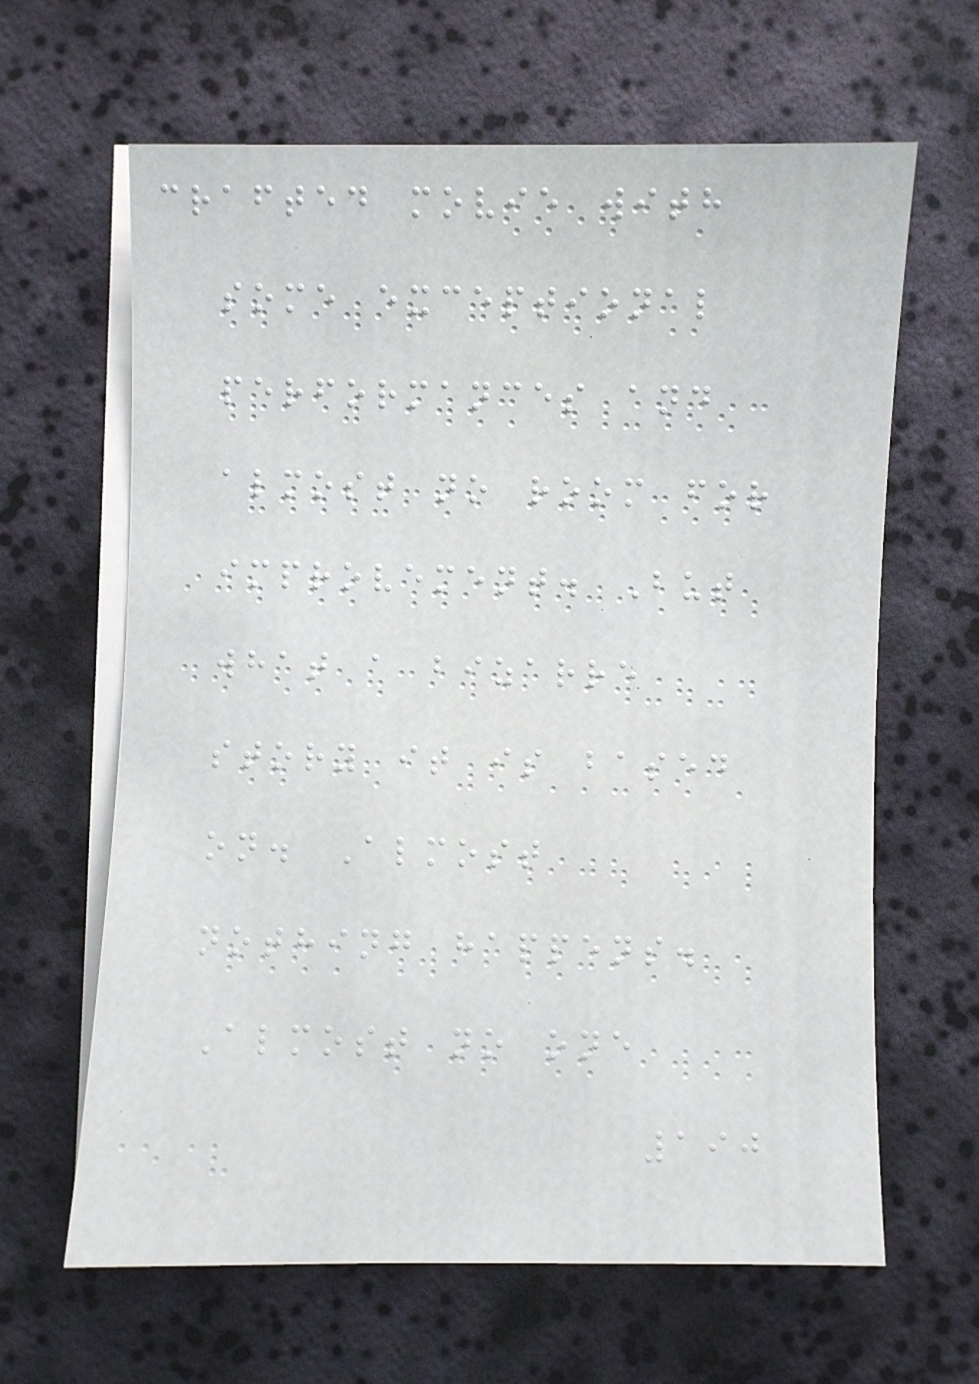crafted movie with
some exceptional
performances and
almost no room for
improvement. But
what a bizarre
story it is based
on. Almost
nothing happens.
Almost no one
190
